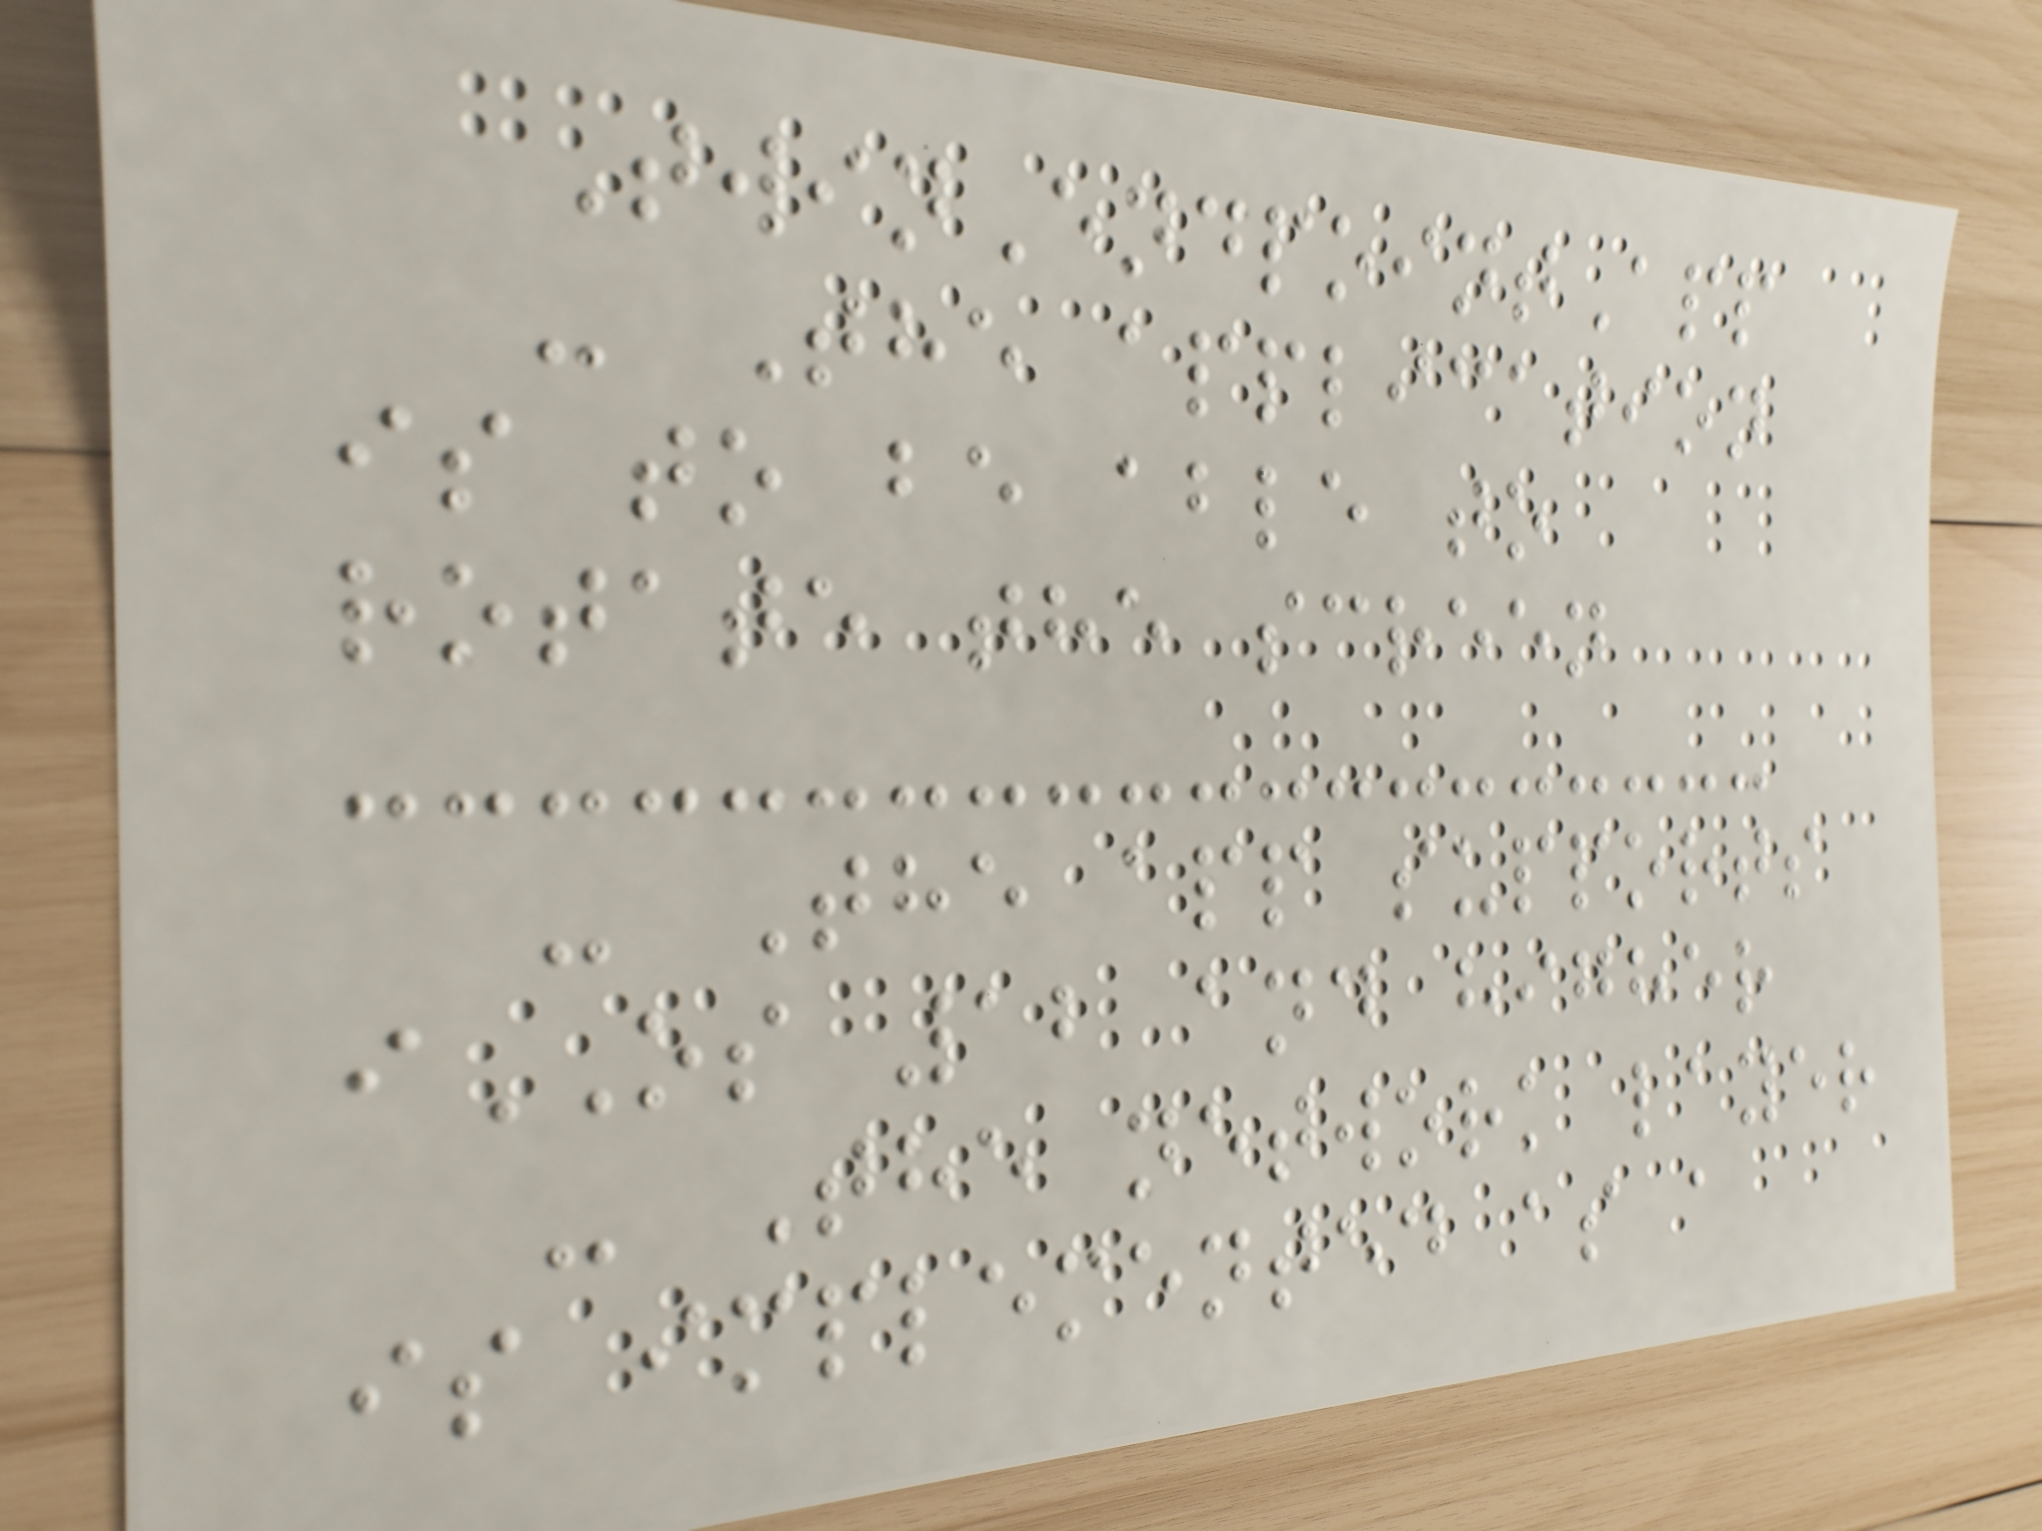TwinEndpointApp
- The application
is to be able to
rotate the screen
- The app supports
iOS 12 and higher
- The network layer
is implemented as a
